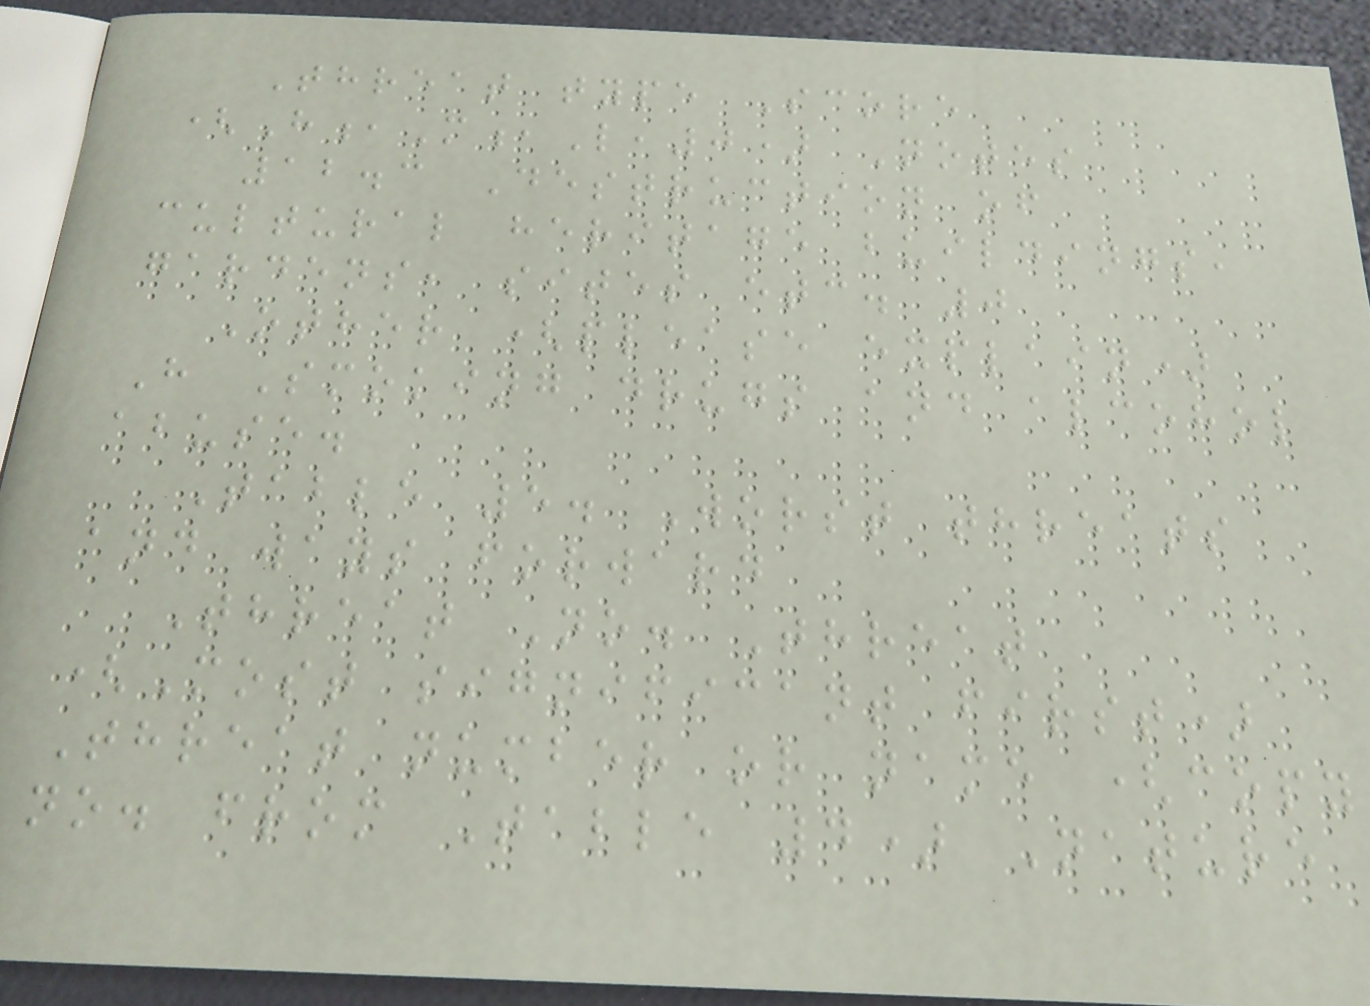Threat type Score
(H,M,L,0) Notes
12.3 Destruction of
cultural heritage buildings,
gardens, sites etc. 0
Other (please explain)
H Smoking drugs and alcohol
abuse.
Table 5. Worst threats
and ways forward
Threat No. Threat
(Most significant first)
Threat number or name (copy
no. from Table 4) Nature
